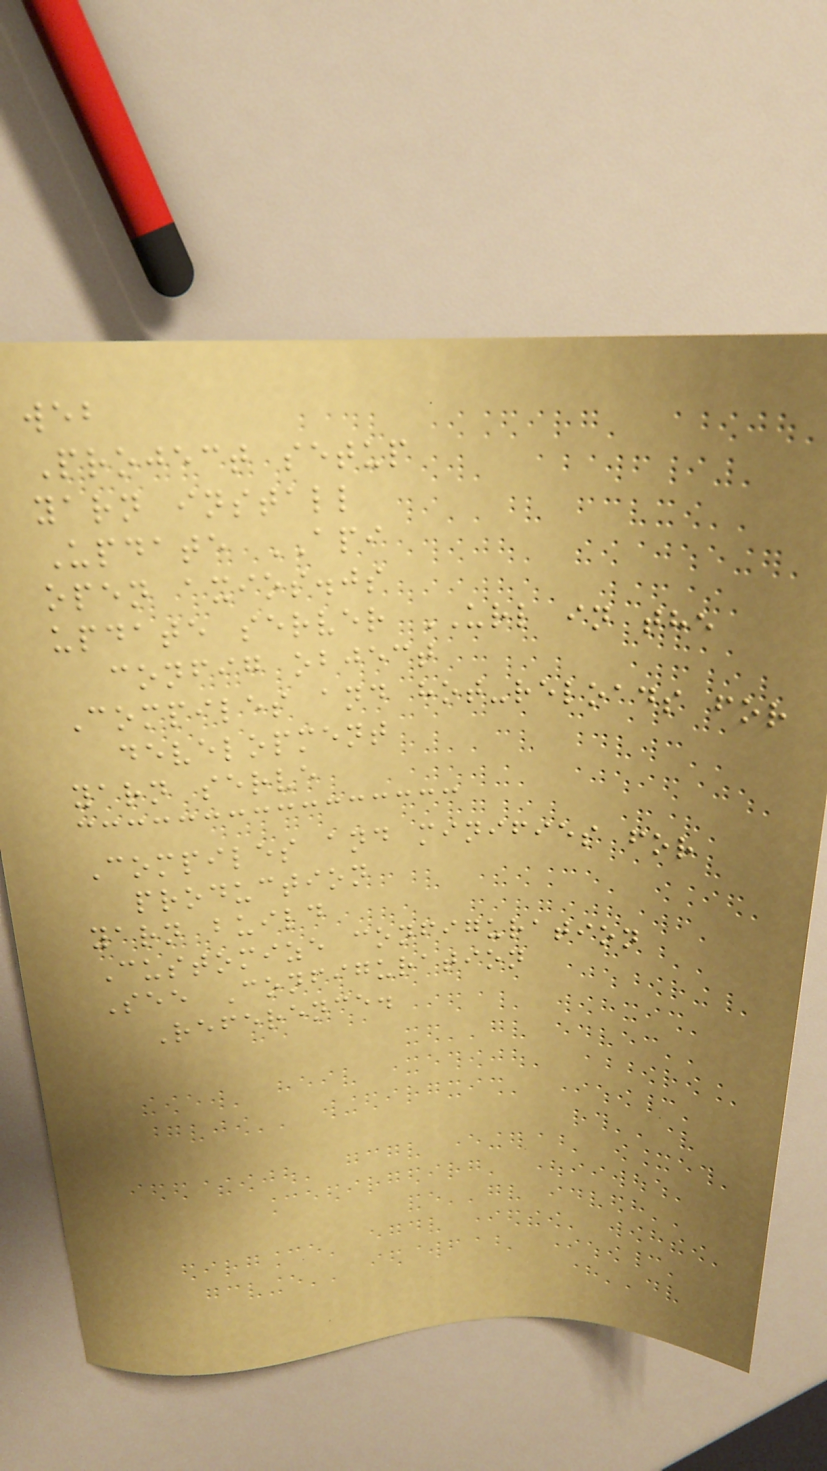web
Project setup
yarn install
Update API
open axios.js
update server URL in the
config object
Compiles and hot-reloads for
development
yarn serve
Compiles and minifies for
production
yarn build
Customize configuration
See Configuration
Reference.
